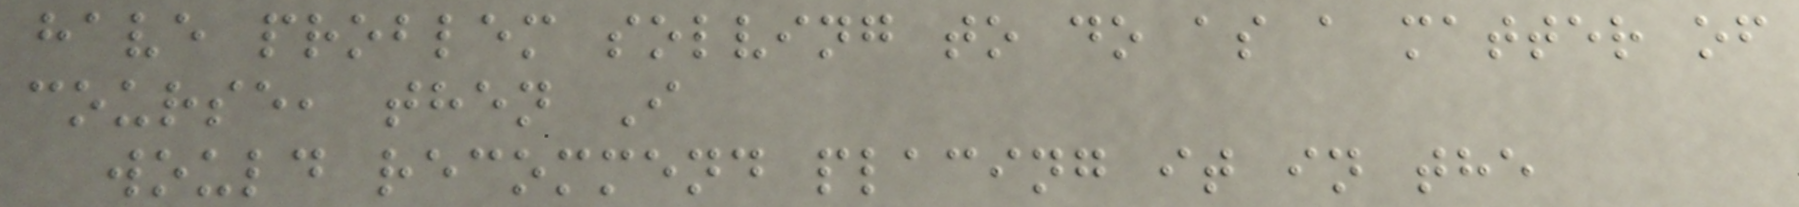have problem solving to do as a matter of
course, then I
would recommend placing it in the
